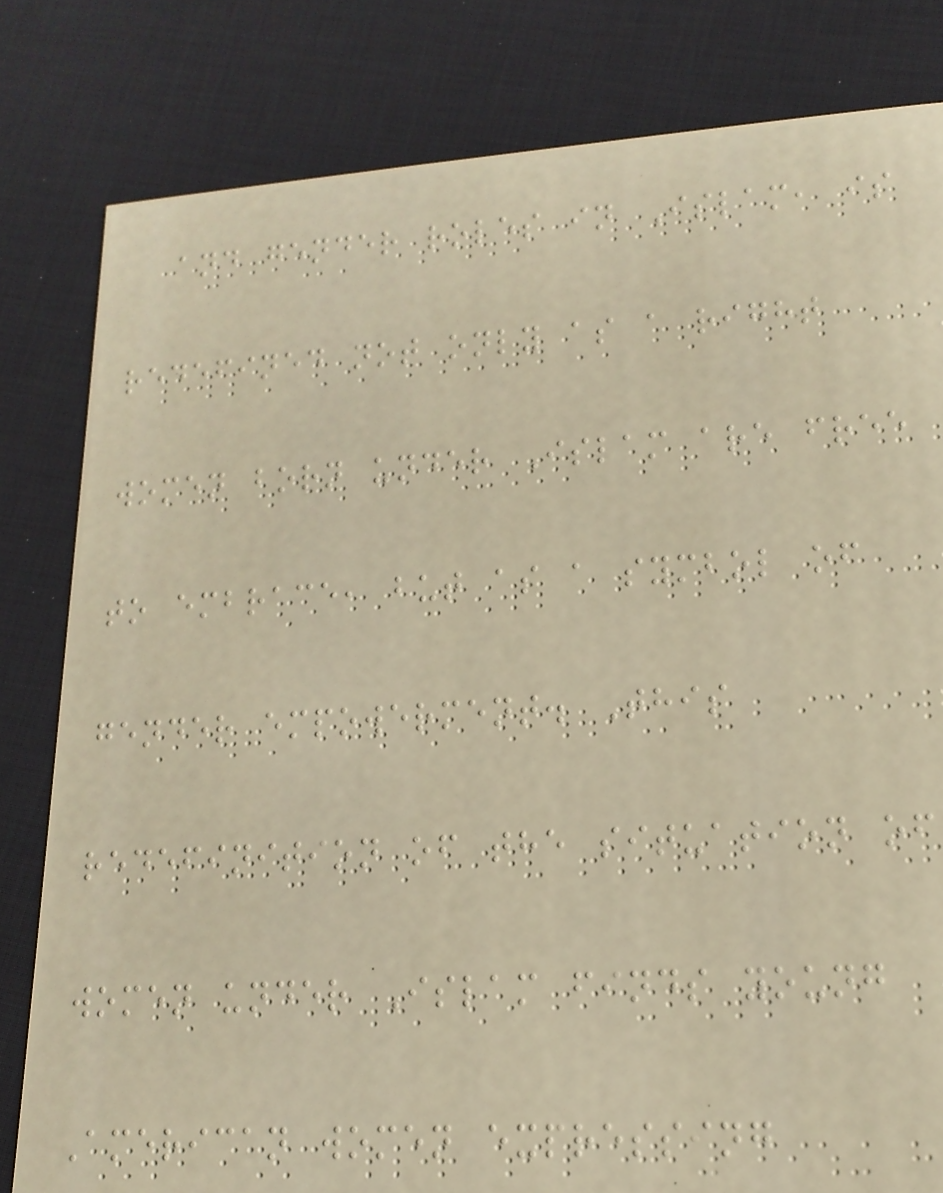and gender roles in Islam, is
redefined not only as a right
women born under Islam are free
to embrace, but as a symbol of
gender empowerment. This
redefinition of the situation of
women under Islam finds young
American women expressing
